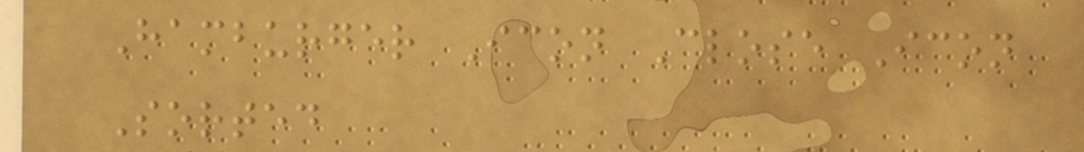Hamburger Icon Close Icon
Sorted
